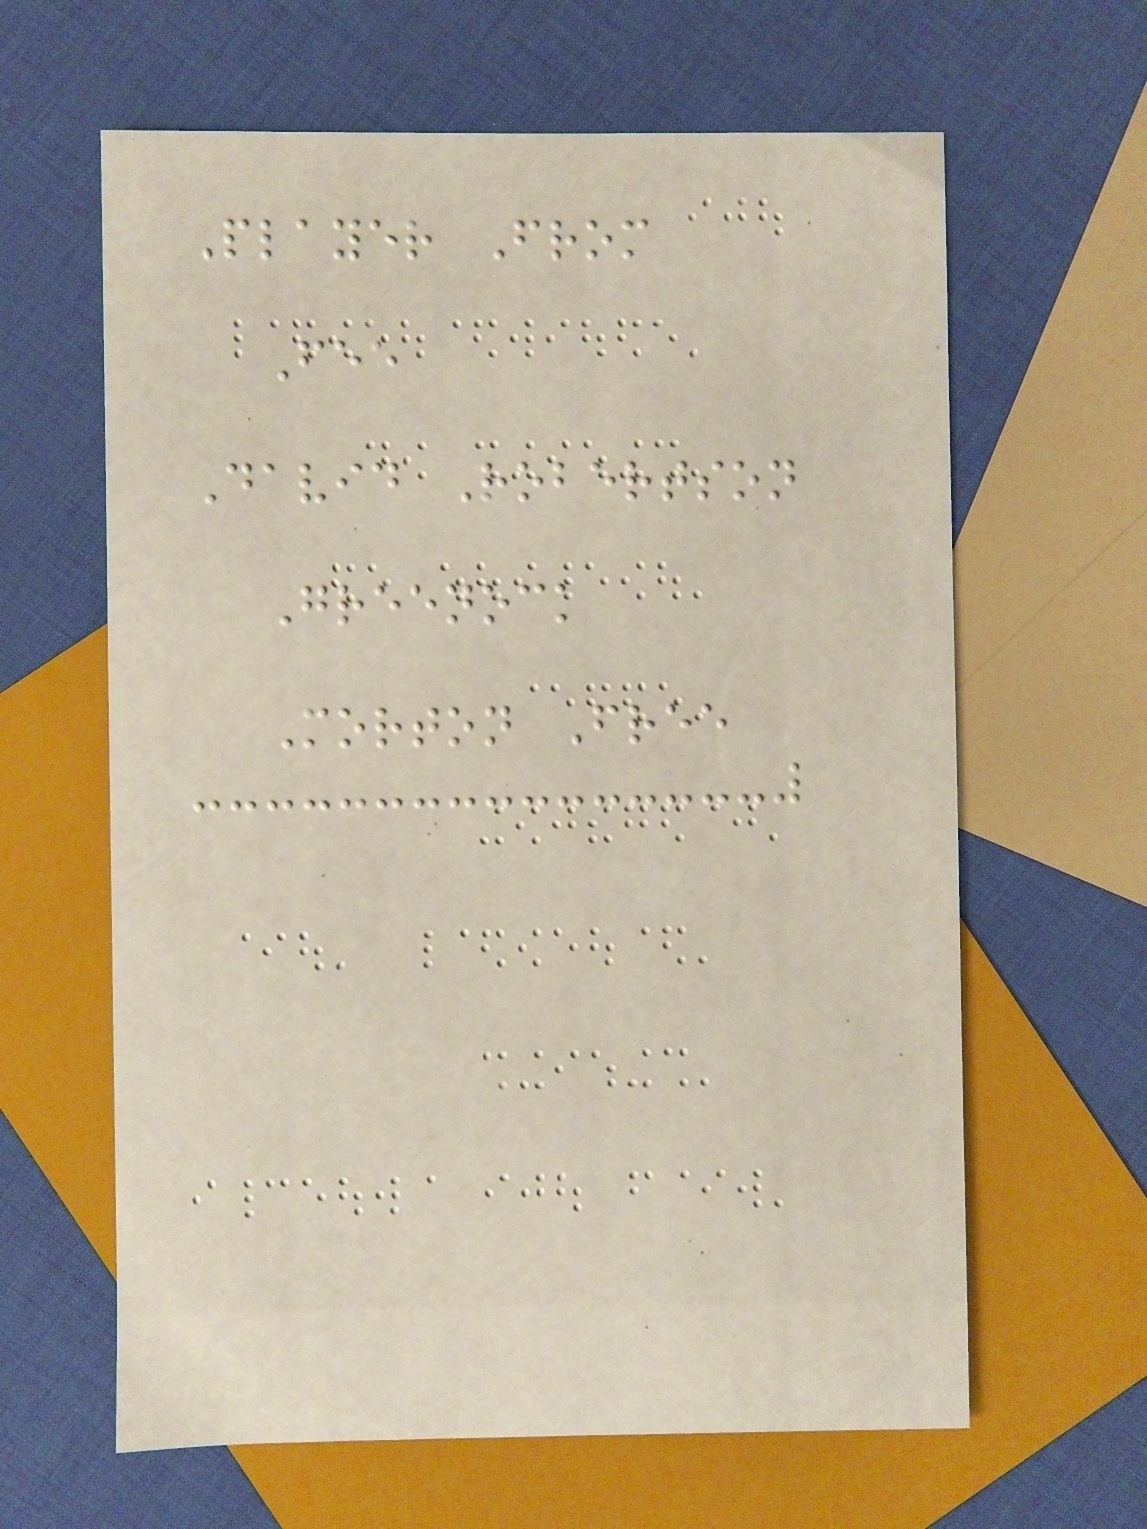Player From
Fee
David Robertson
Greenock
Morton Free
